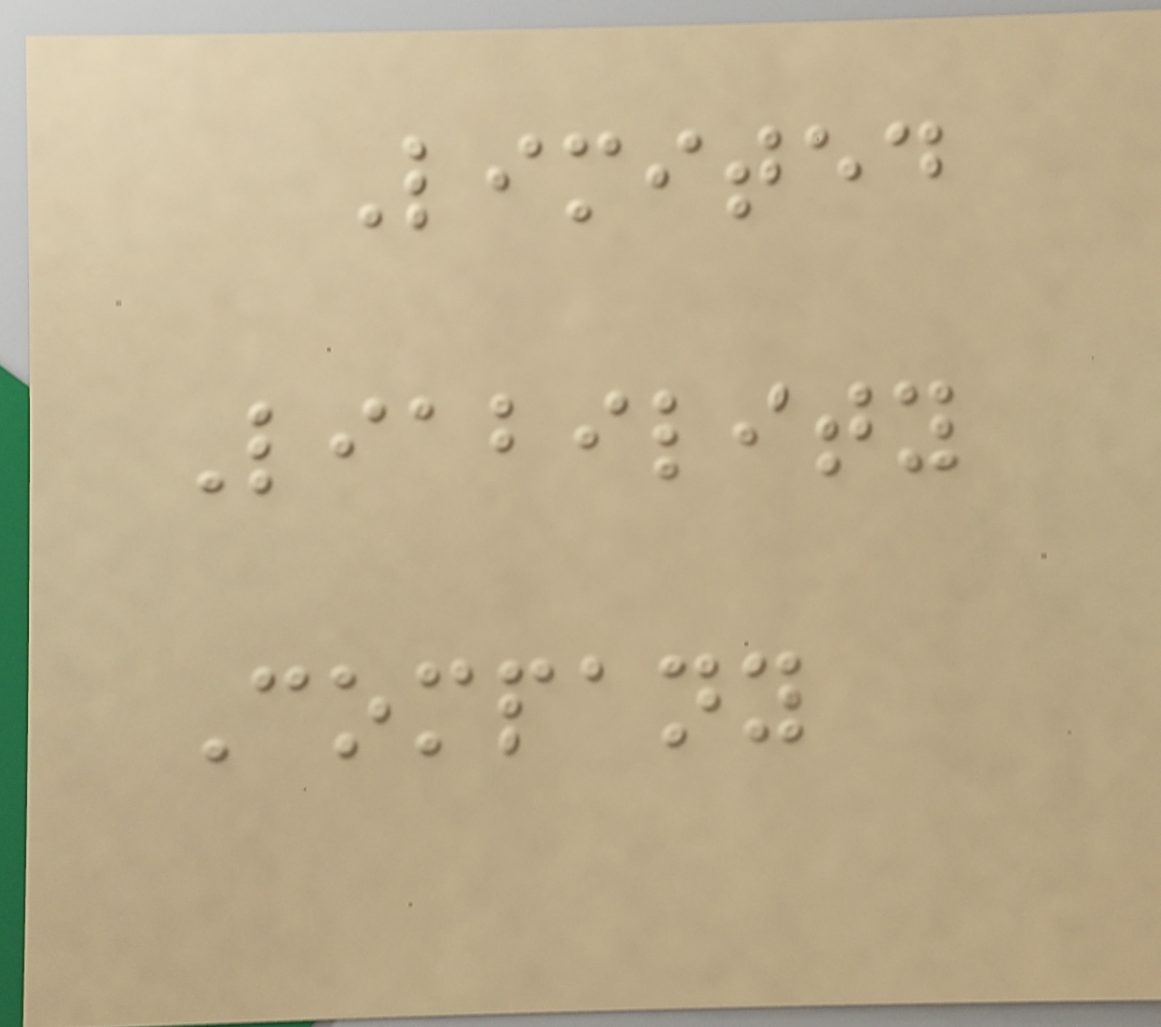Limited
Liability
Company
